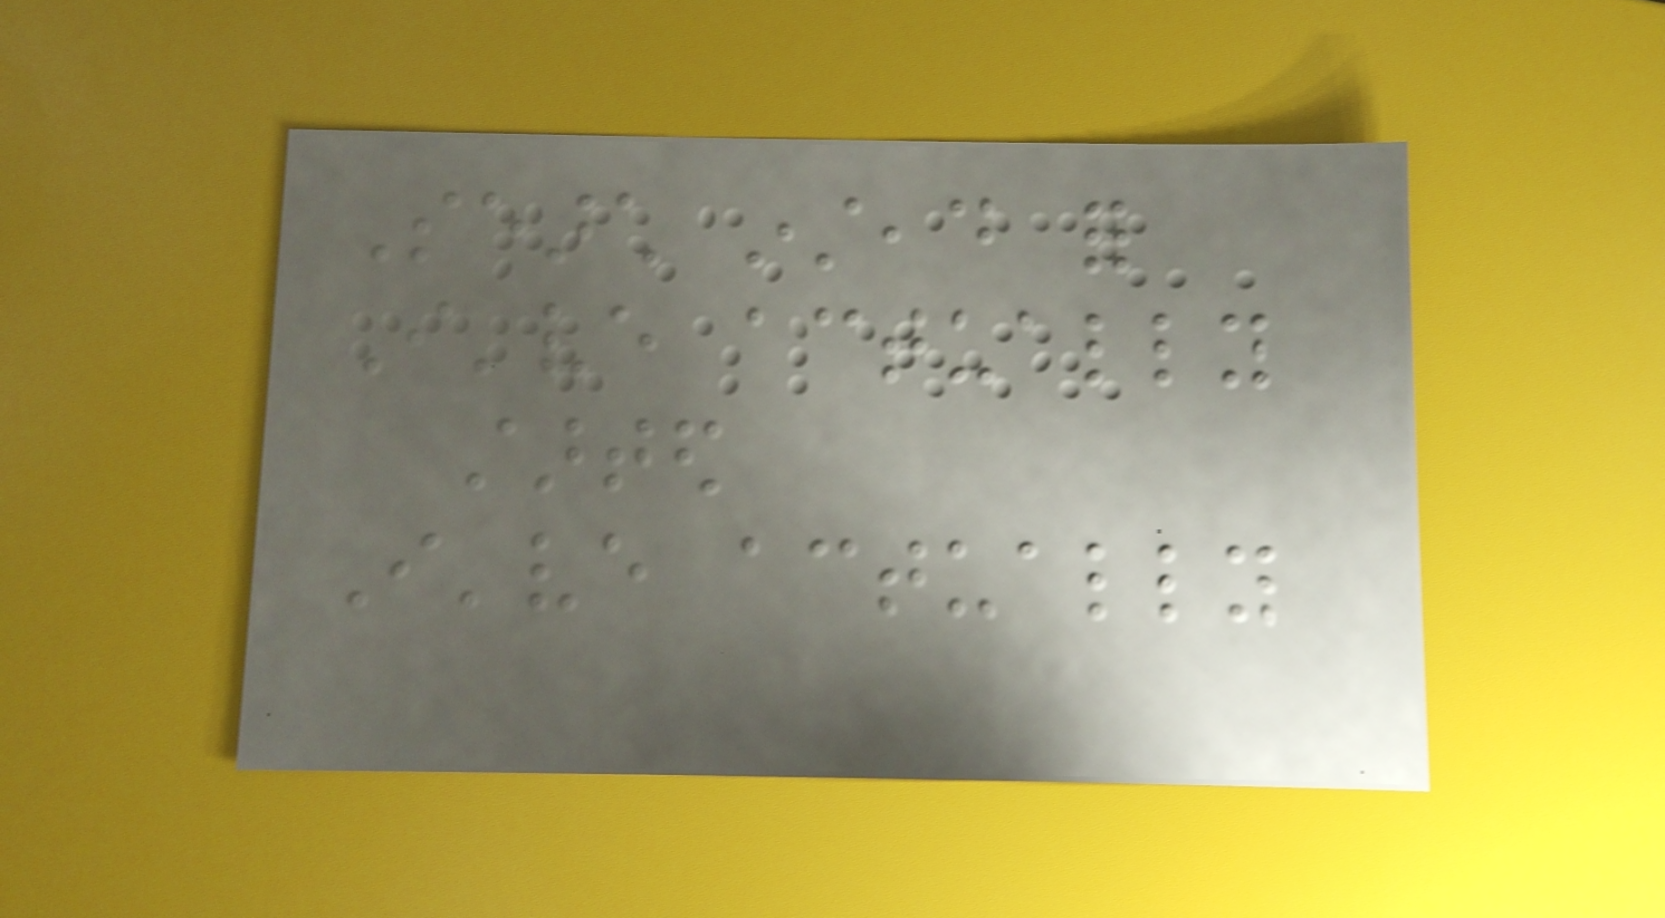Search instead for
I've actually
started
I've actually
